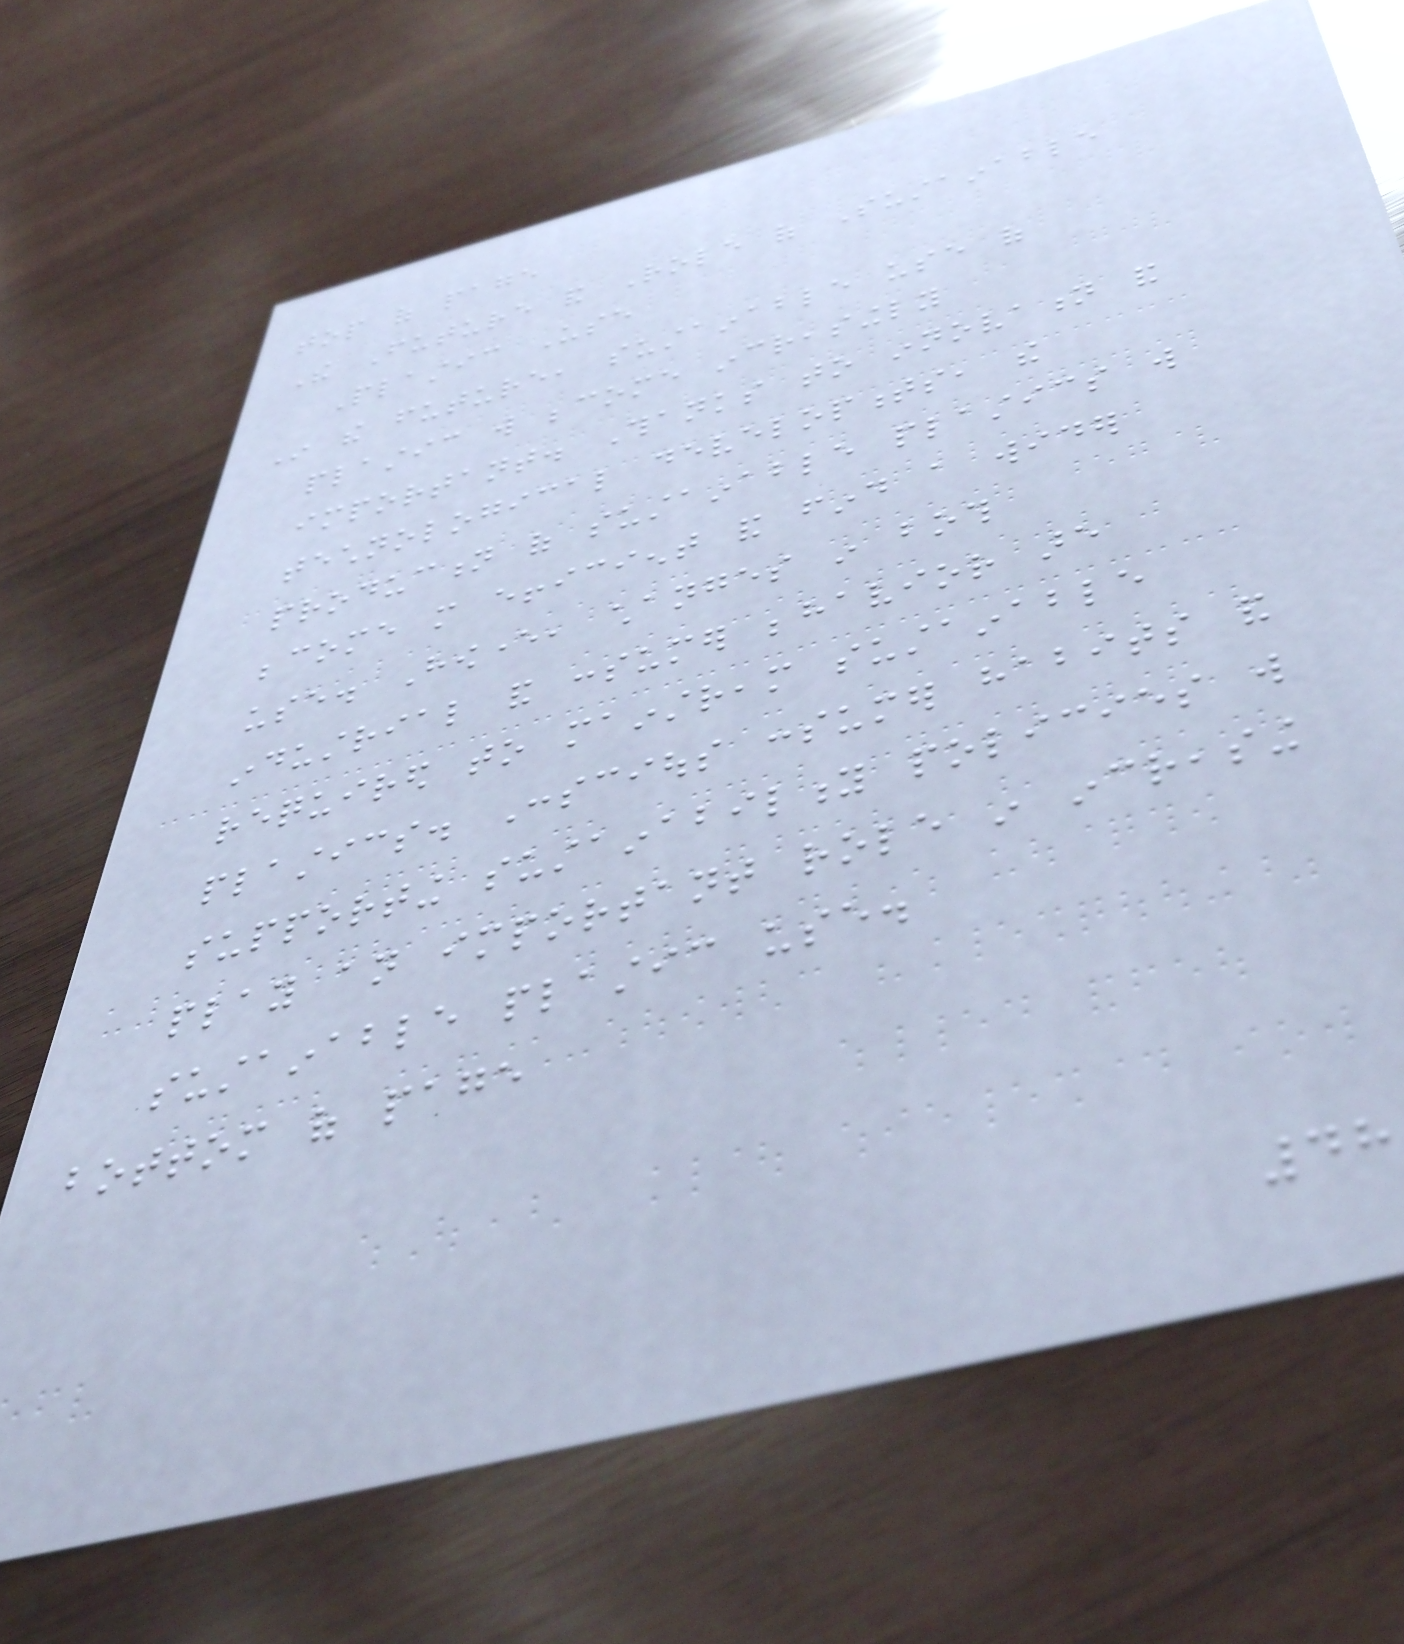top of page
The Future and Role of Sustainable
Plastic Use
In the future, sustainable use of
plastic will become increasingly
important. Thanks to innovation and
technological developments, the
production of sustainable plastics will
become more efficient and find a wider
use. However, changes in both
industrial and consumer behavior are
required to mainstream sustainable
plastics. Conscious consumer habits and
supporting sustainability policies will
play an important role in increasing
sustainable plastic use.
bottom of page
48
